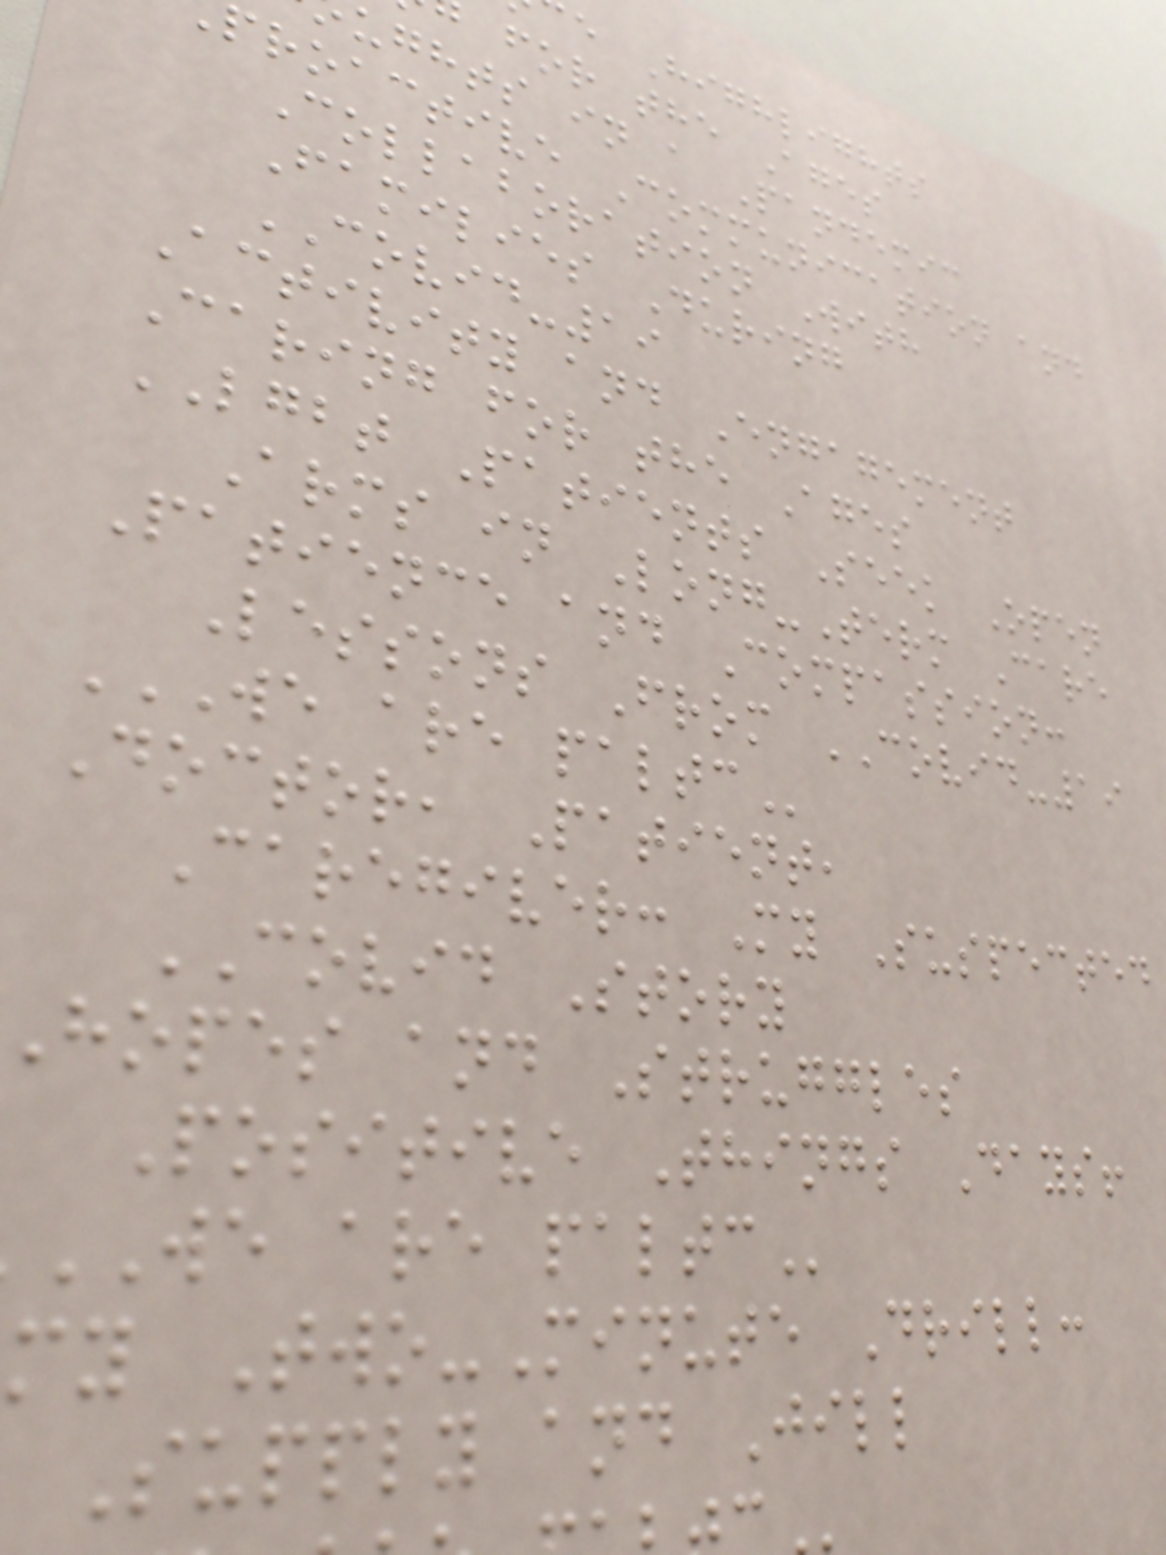e Highlights
for the Ages
ughts in a Pandemic
proactive Communication and
Collaboration With
Families During
COVID-19
Activity and Engagement
Caring for the Ages
LGBT Patients Seek Open
Arms in Long-Term Care
Patience and Compassion:
Lessons From COVID-19
WE ARE PALTC
Doctor, Patient,
Caregiver: My Suspected
COVID Story
hopes and Struggles
Positive Things Days!
WE are
my Two-Minute Drill:
Supply and Jill
